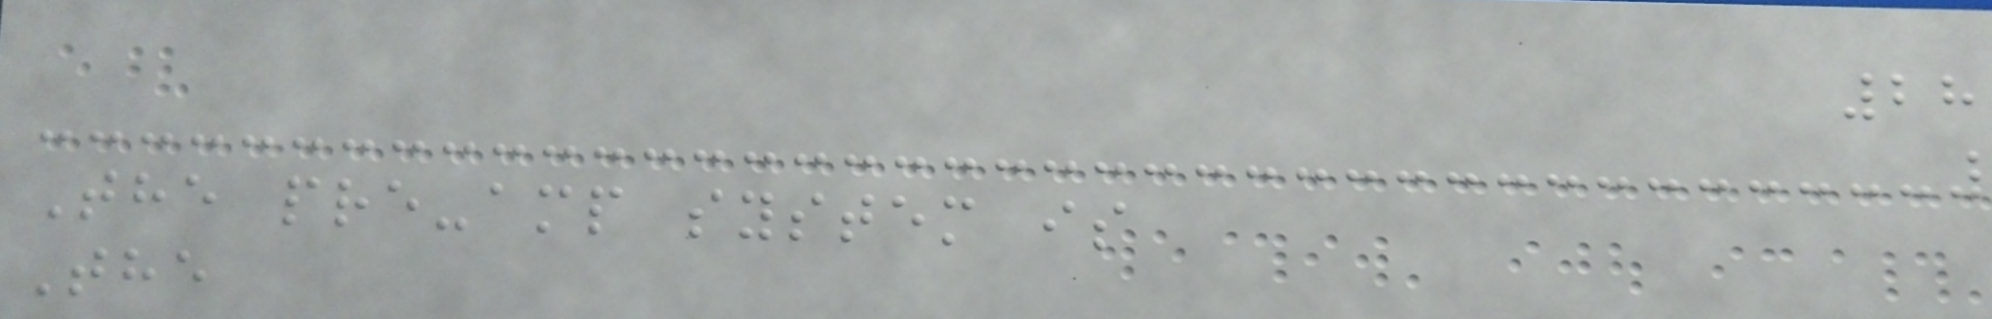28
The pre-amp system is
The
